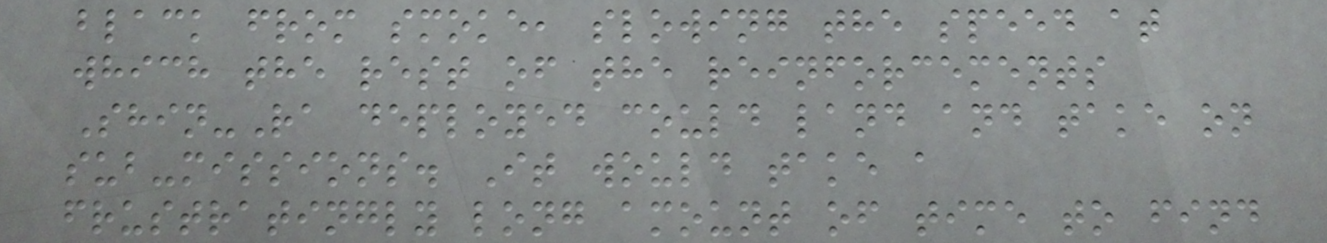black from smoke, slowing the speed at
which the rest of the reinforcements
Shin-Ra deployed could land and take on
sub-missions. It would take a
frustratingly long amount of time to find
